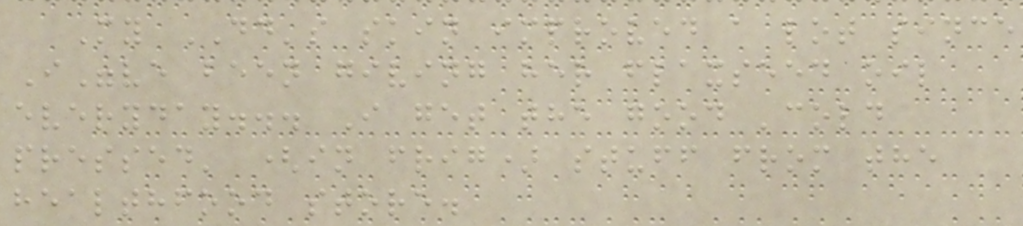My DD's skin improved a lot since
I"ve been giving her flaxseed oil
everyday... I get the good 'cold
pressed' (in frig) stuff from the
healthfood store.
